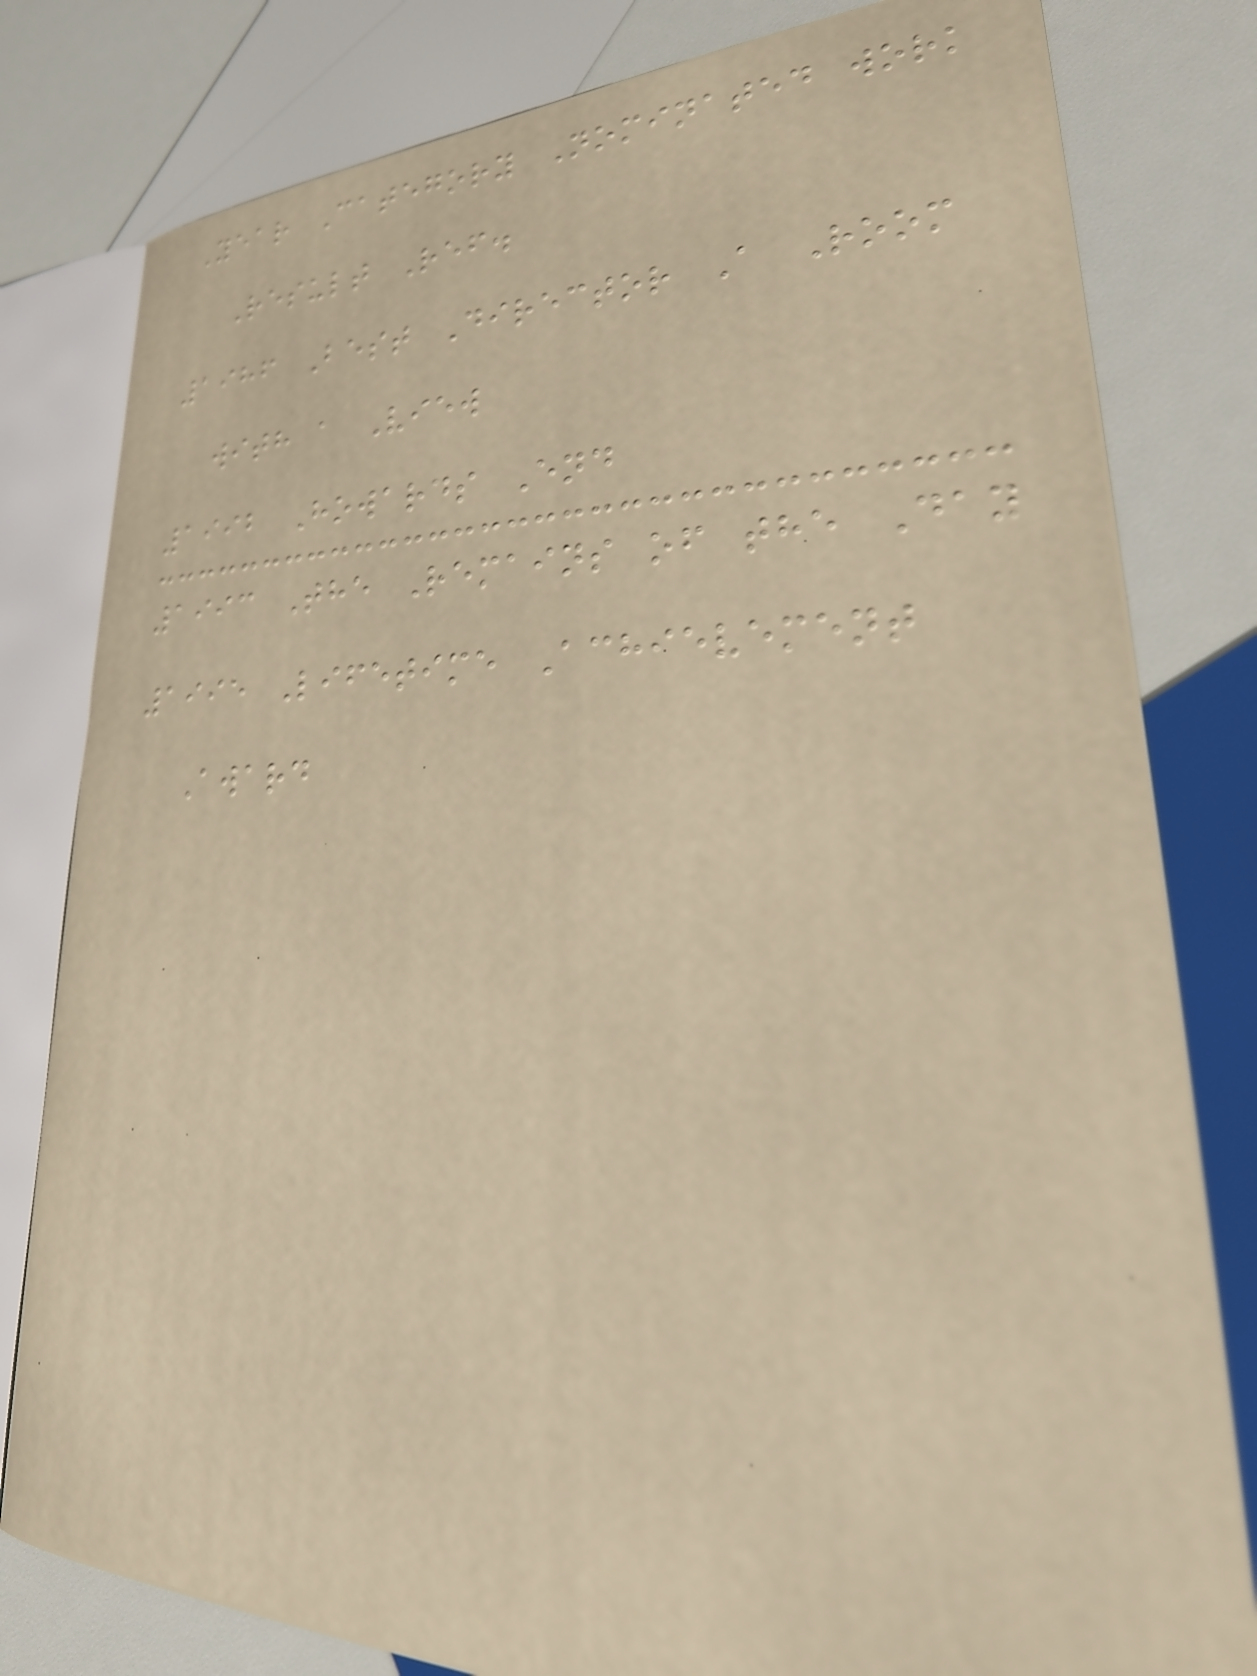Year Category Nominated work
Result Ref.
1986 Best Director A Room
with a View
1992 Howards End
1993 The Remains of the Day
1995 Lifetime Achievement
Award
